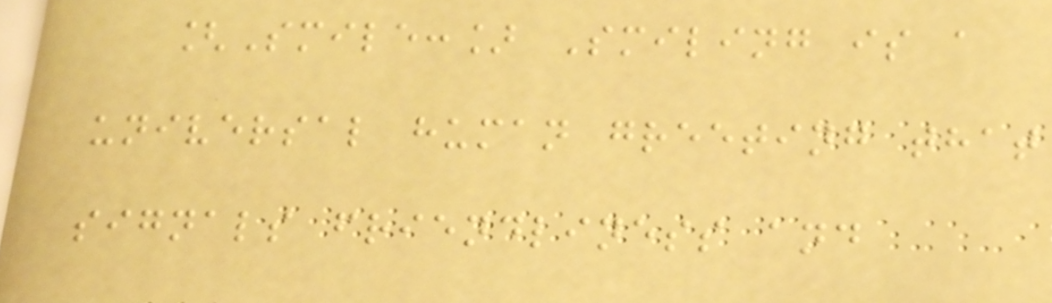[Smile:] Smiling is a
universal human greeting that
signals friendliness and
